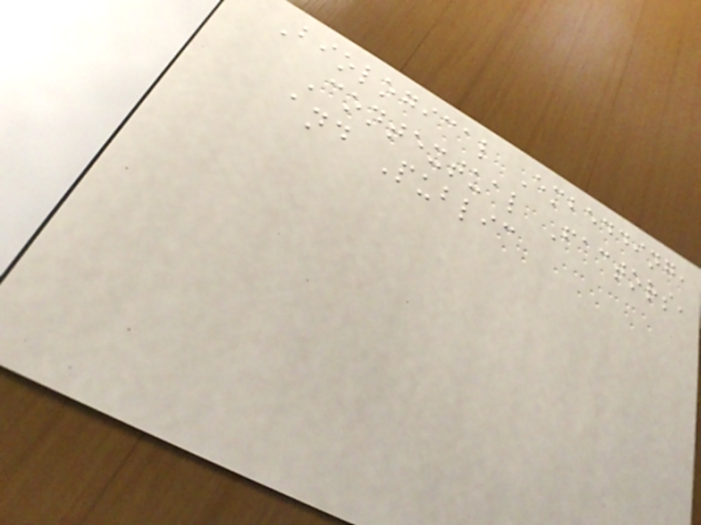Biological Embedding,
Contextual Factors,
and Public
